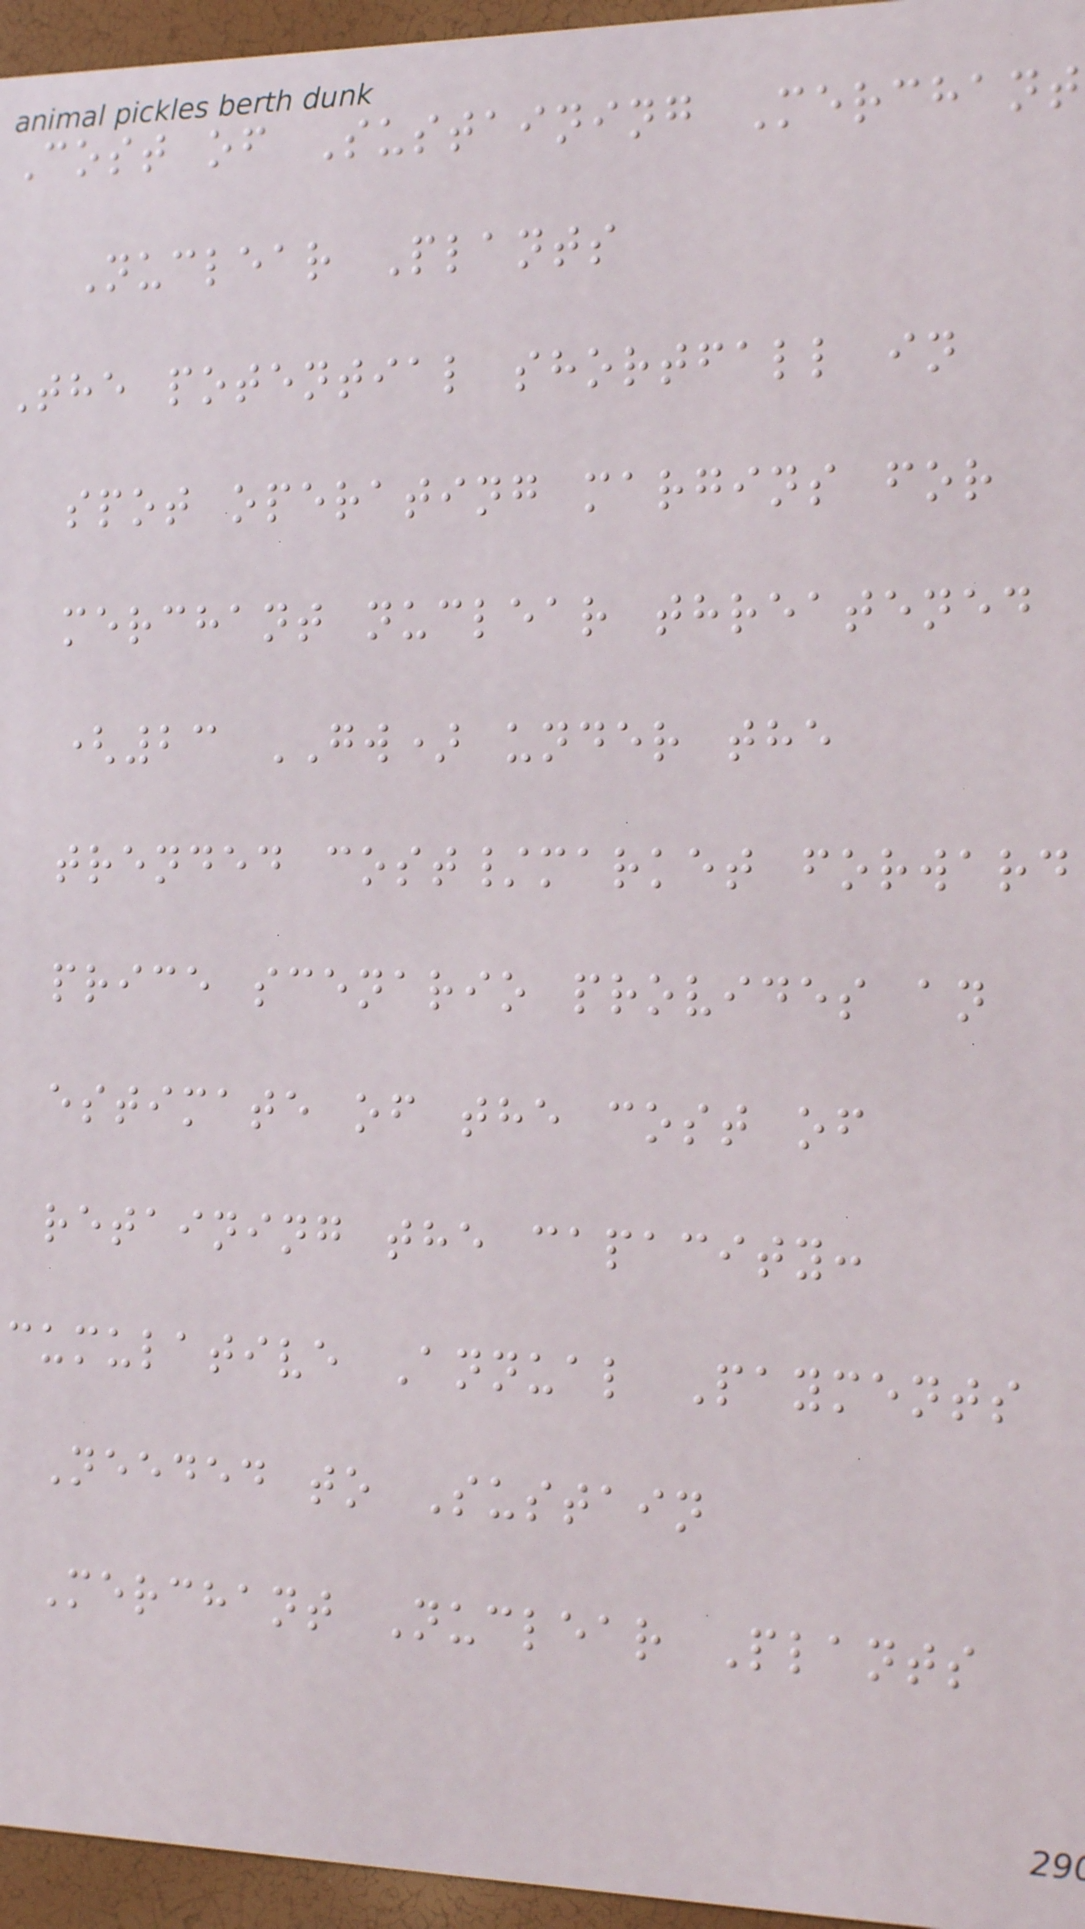Cost of Sustaining Merchant
Nuclear Plants
The potential shortfall in
spot operating margins for
merchant nuclear threatened
(23 GW) under the
trended cost/market forward
price scenario provides an
estimate of the cost of
retaining the capacity:
cumulative Annual Payments
Needed to Sustain
Merchant Nuclear Plants
